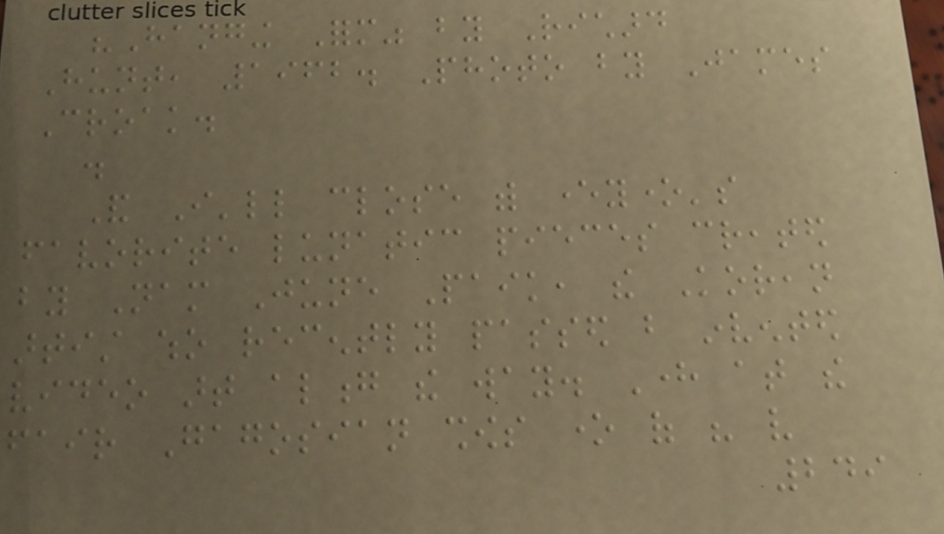"Hanging Form" by Richard
Hunt, 1962. Photo by James
Croak.
.
And I'll close with everyone's
favorite lunatic pieces created
by Nam June Paik, the Korean
artist who recently passed but invented
video art along the way. Here at the
fair Gagosian shows one of his very
249
